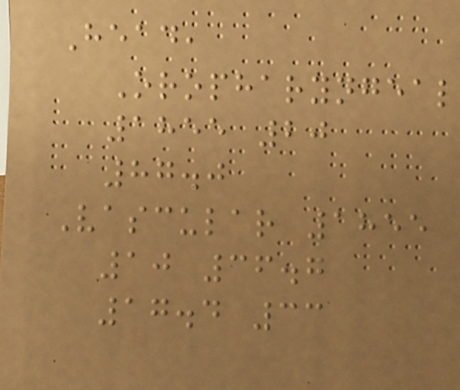Head,
Oropharyngeal
1855 20
87.0
Vascular 1855
10 36.7
17.4 33
